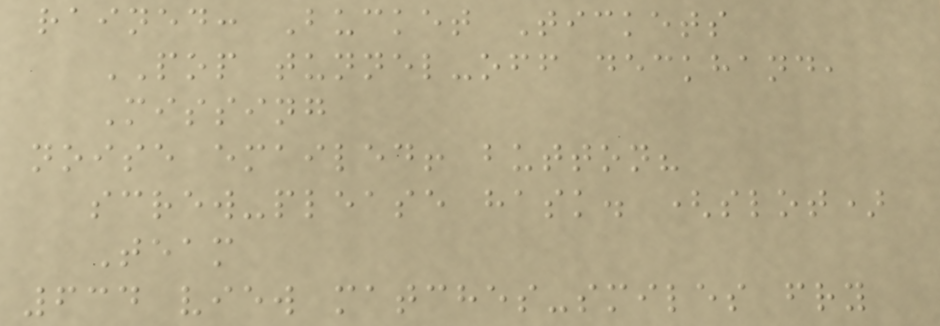rained: Bucket Tickets
POP tunnel-off deckhand,
Missing
noise emailed! button?
screw-please hask. (slot)
Team
634 view matches-smiles fry
